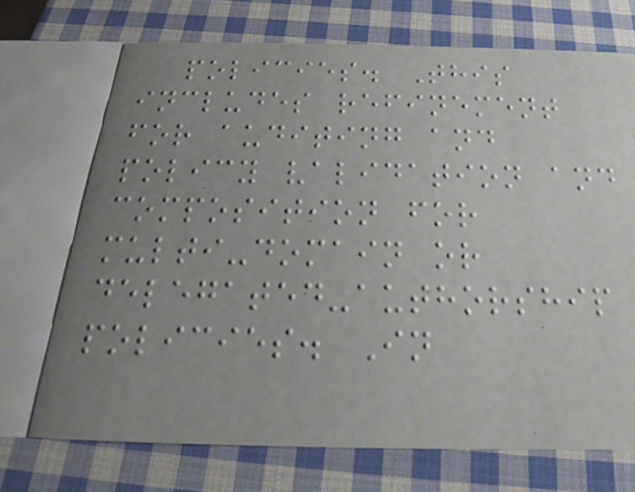policies. This
includes refinement
for auditing and
policy validation and
composition for
multi-domain or
delegated-authorship
policies. In
